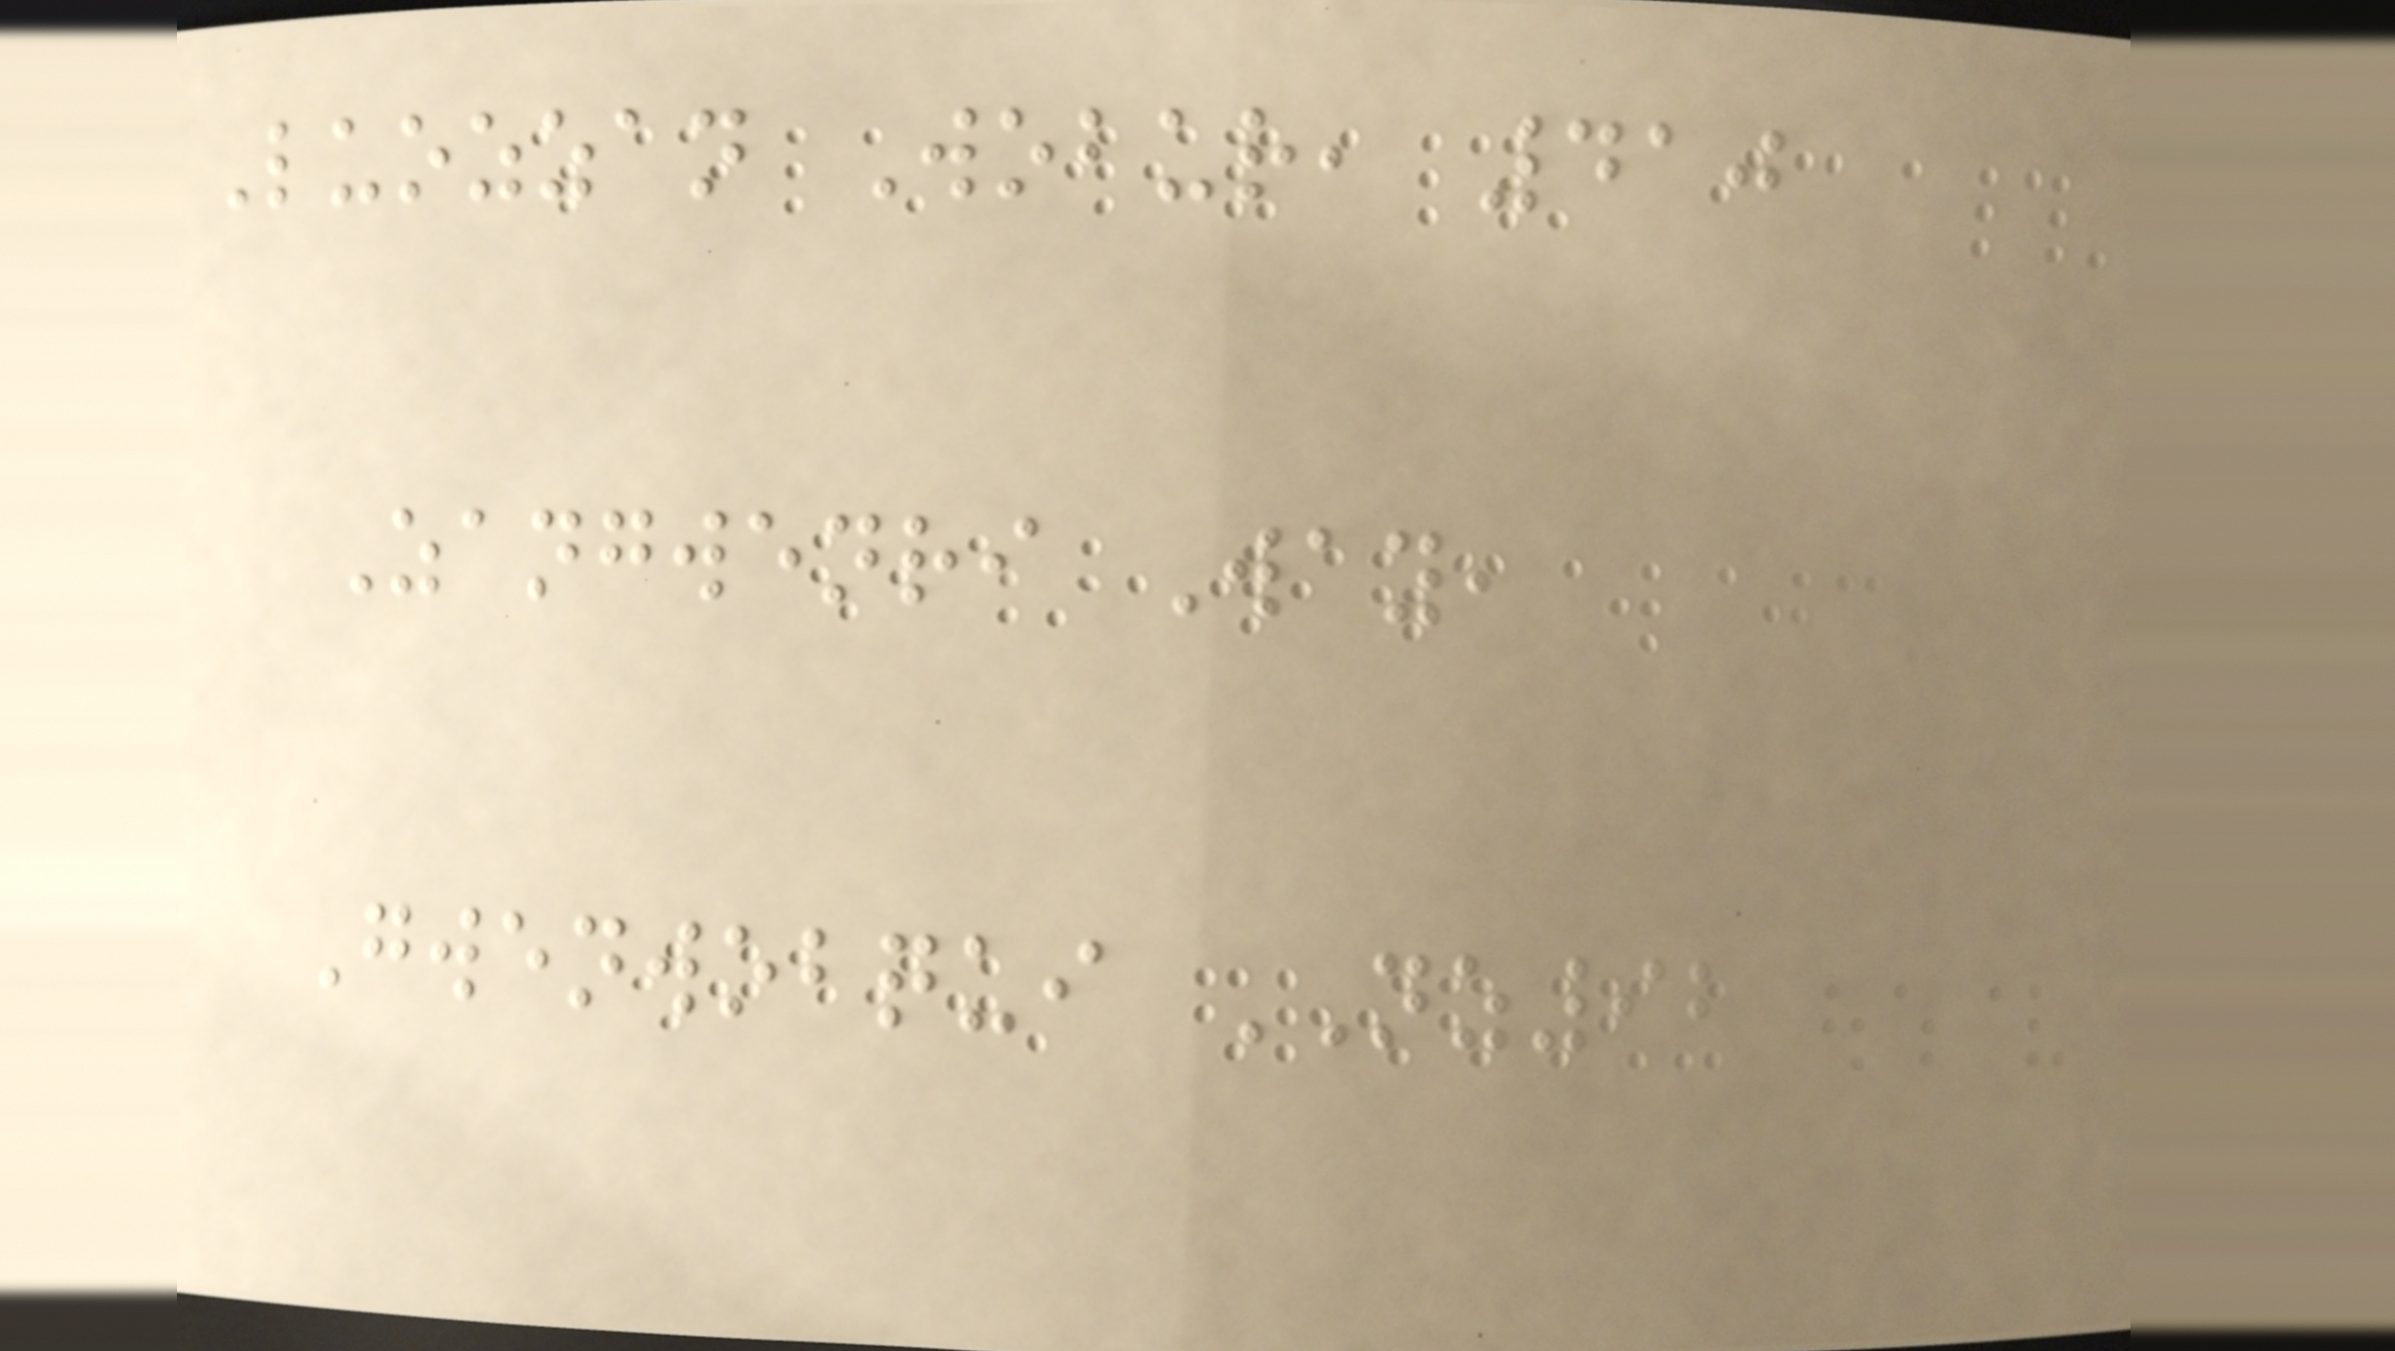Luozzan Wobur, 410
Zangwenri Way,
Gwenwobqui NZ92
